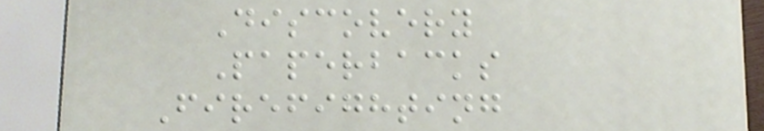Discovery
Paperbacks
Firefighting
